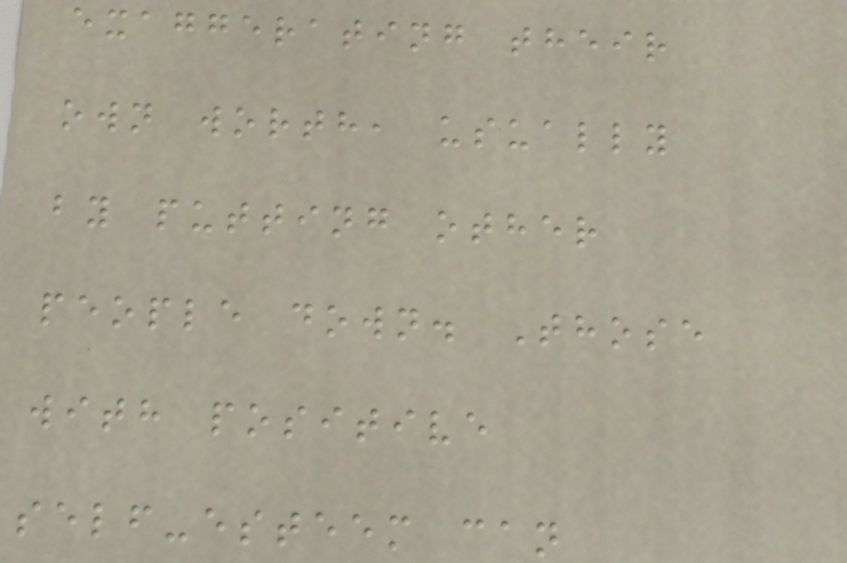exaggerating their
own worth, usually
by putting other
people down. Those
with positive
self-esteem can
